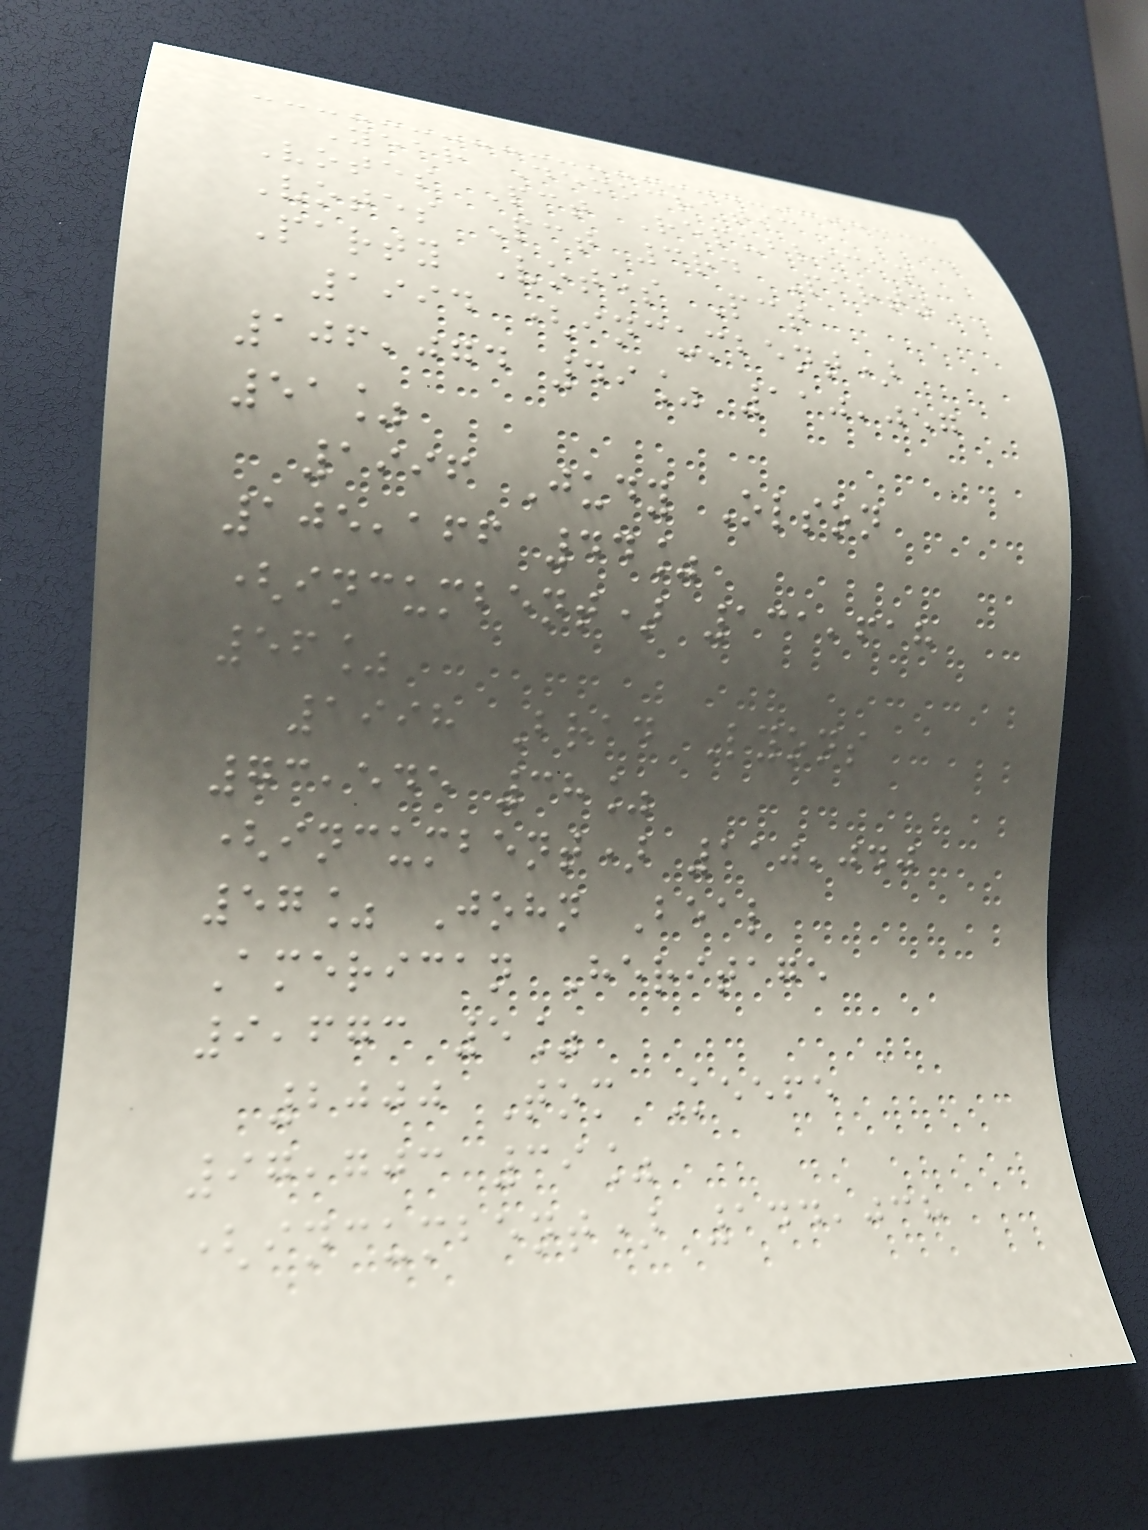Year Democratic
Votes Pct Republican
Votes Pct 3rd Party
Party Votes Pct
1994 (incumbent)
106,074 49% 110,057
51%
1996 Judy Olson
105,166 44%
(incumbent) 131,618
56%
1998 Brad Lyons
73,545 38%
(incumbent) 110,040
57% John Beal
American Heritage
9,673 5%
2000 Tom Keefe
97,703 39%
(incumbent) 144,038
